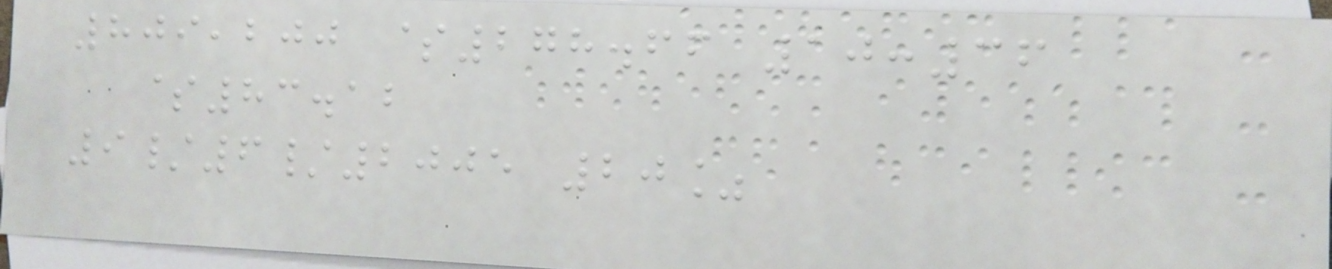809,200 $278.66 10:36
$83.12
9/6/2005 20%
